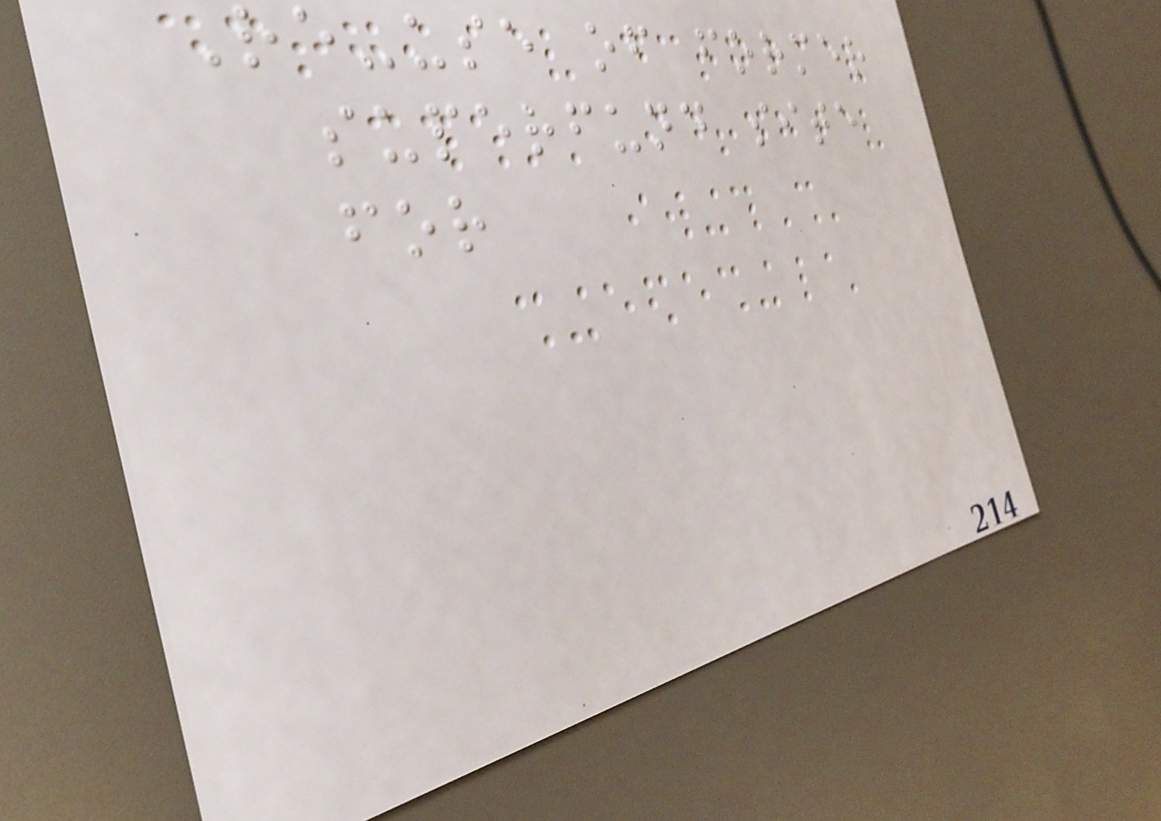Re-use of former
superfund site
for
